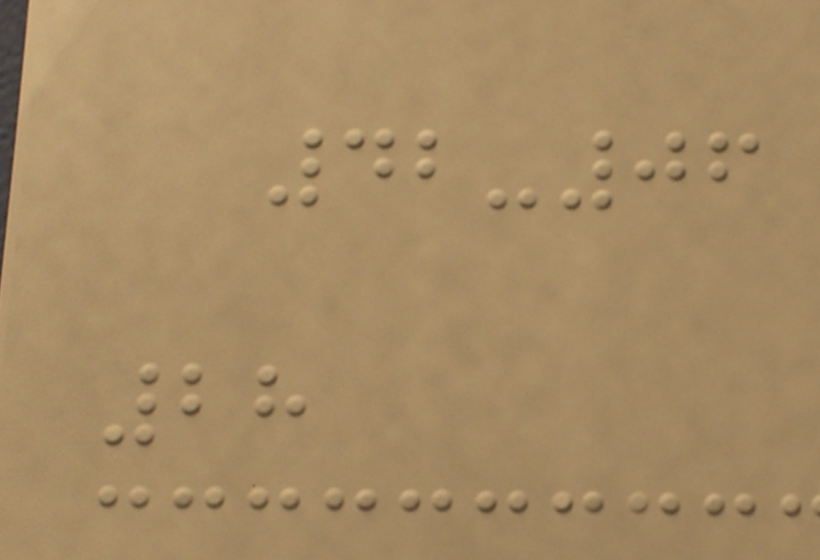42-06
28
